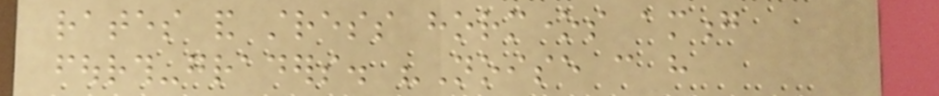rates and stress hormones among
fourth-graders. "Noise can have
